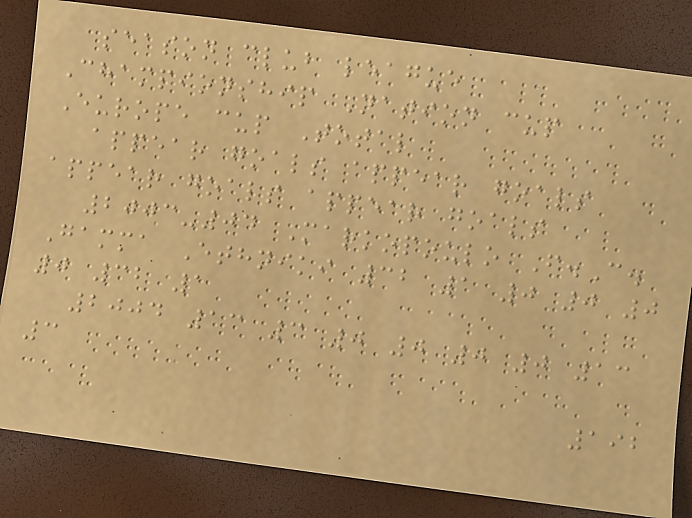season club league
Championship Nation cup
Europe cup Total
appear goals appear goals
appear goals appear goals
2003-04 Markopoulo F.C.
Gamma Ethniki 32 1 0 0 0
0 32 1
2004 13 3 0 0 0 0 13
3
192
